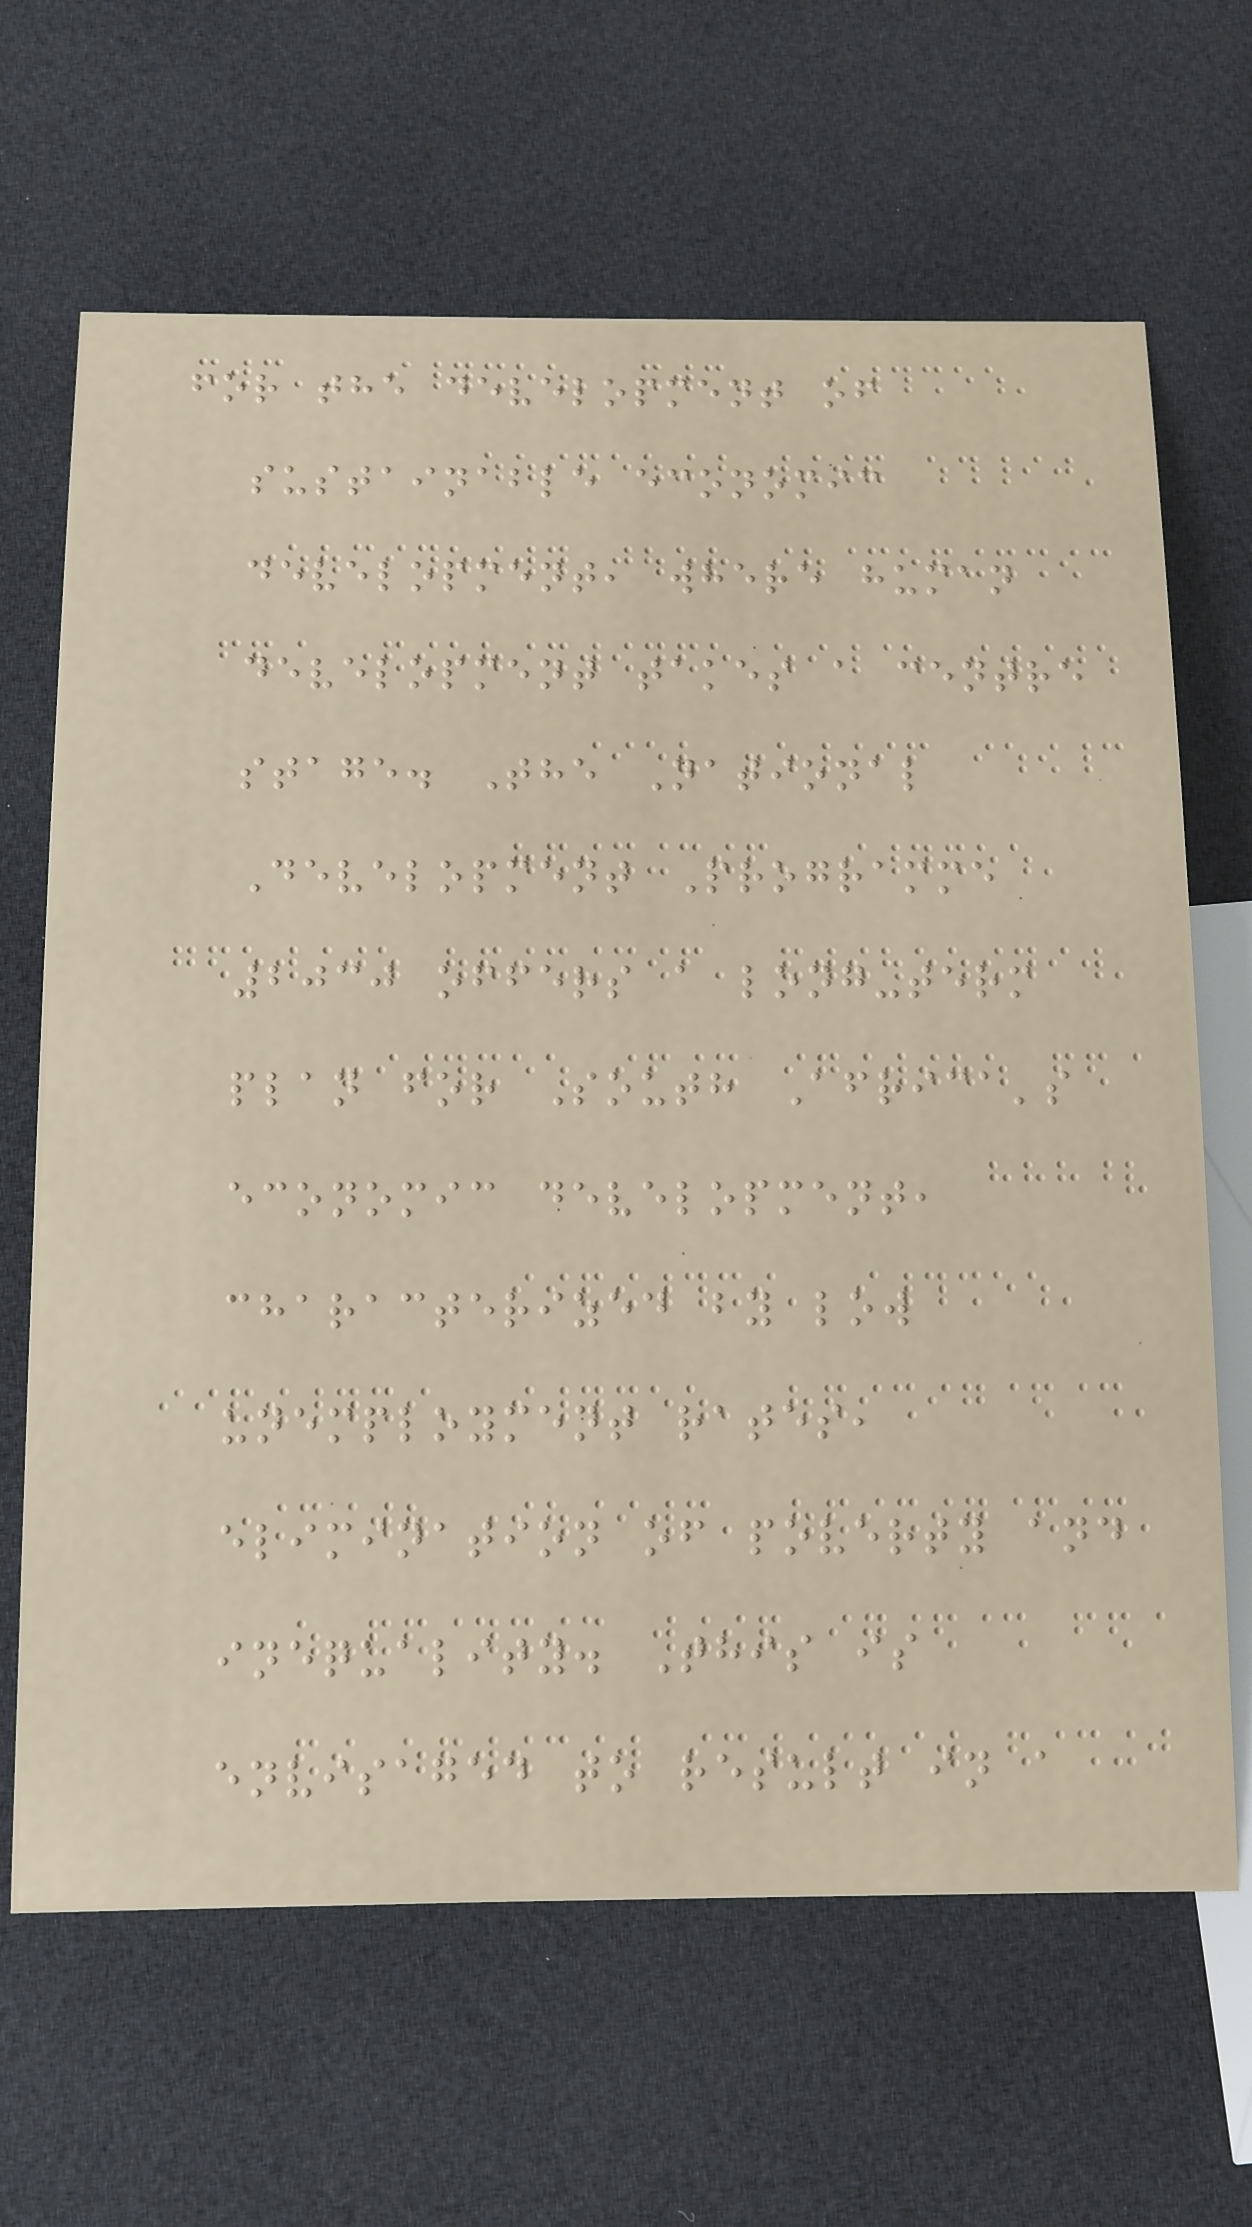for the development of
sustainable economic
development, where human
development takes a centre
stage. The National
Development Programme
2030 offers a long-term
plan for South Africa's
economic development,
characterized by low
unemployment rates,
elimination of poverty and
inequality. This is
envisaged to result in a
